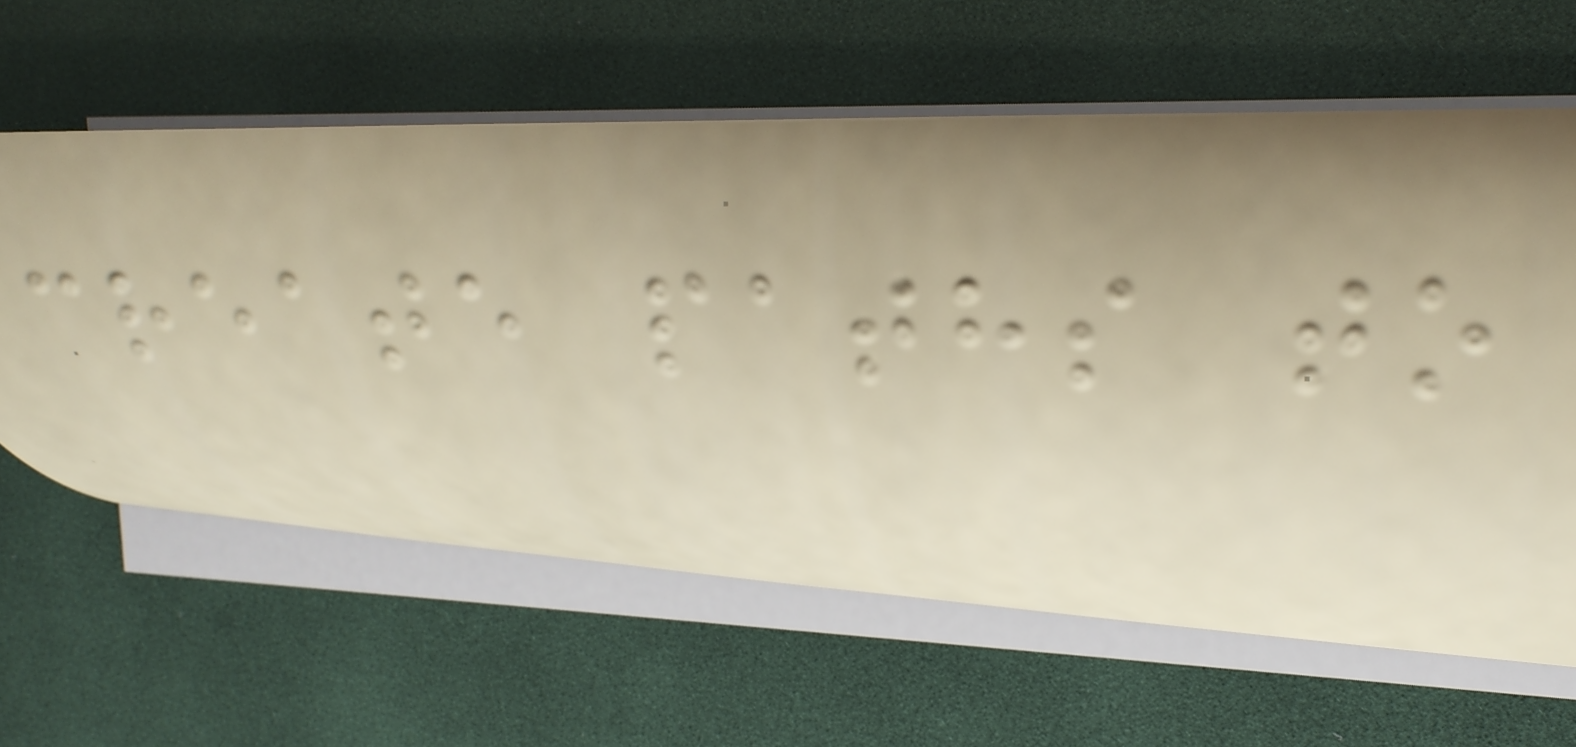create paths to
